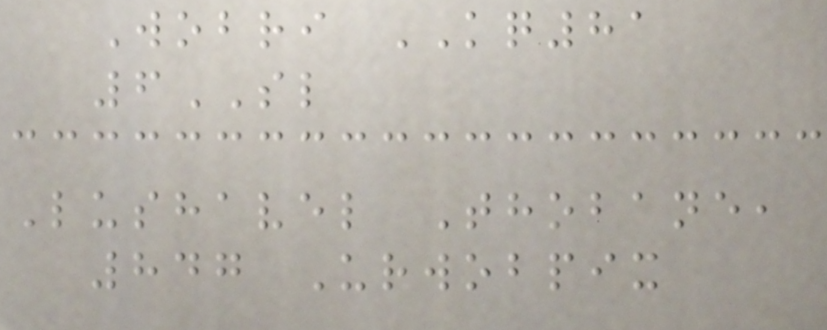Wobri KQ81
6SL
Lushavel Thobane,
847 Urwobpix
